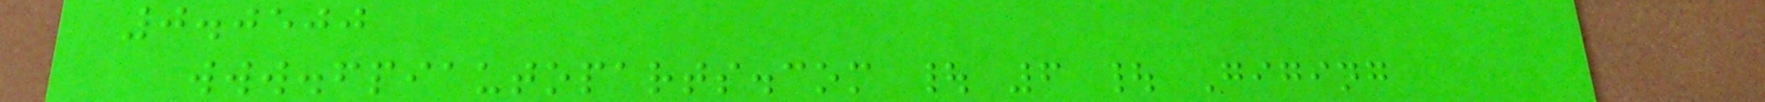0.0500
www.fpiautoparts.com | 6 | Giging
